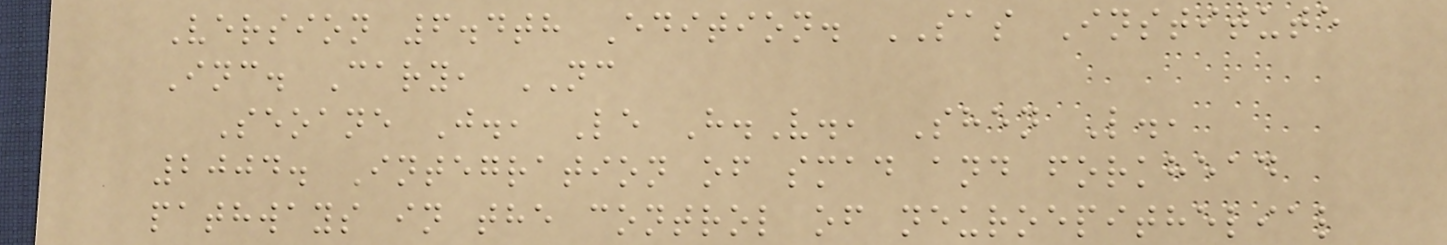Version 6.4th Edition. SAS Institute
Inc. Cary, NC
Seoane J., Le H.V., Shen L.,
2004. Integration of smad and forkhead
pathways in the control of neuroepithelial
